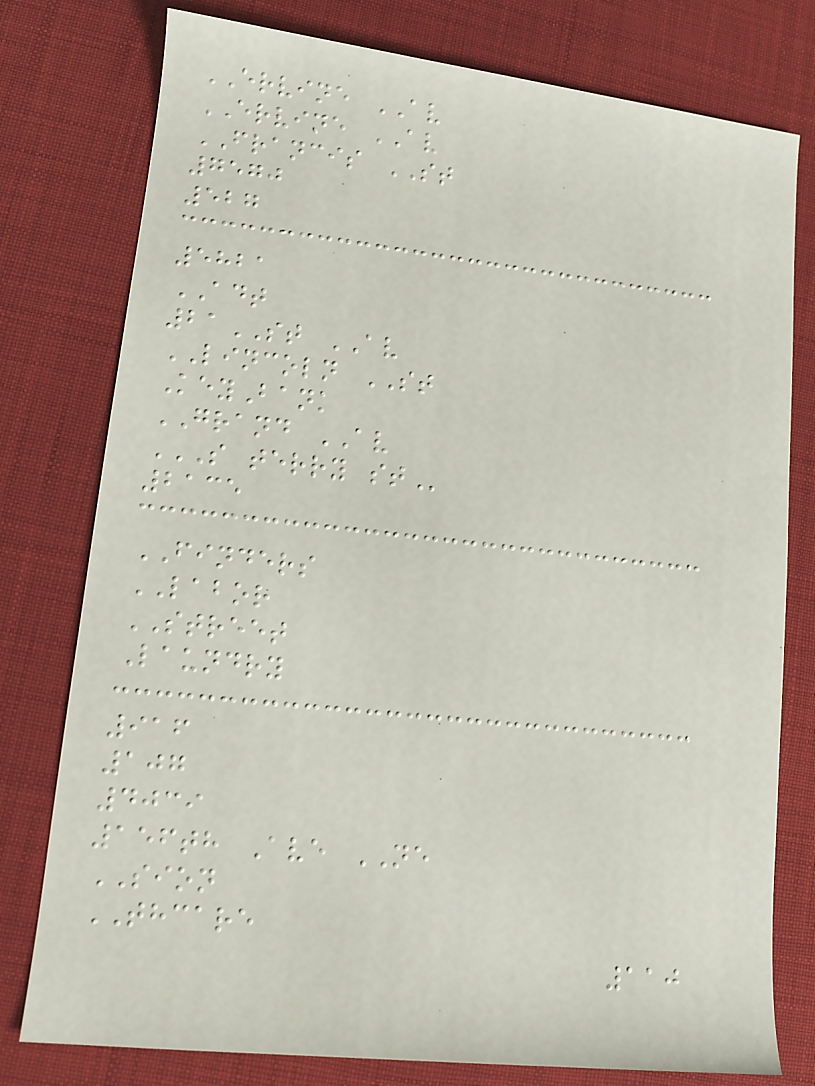ERVINE AV
ERVINE AV
FRANCIS ST
7570
527
5821
ADT
21ST AV
LINCOLN ST
KeyBank
GRAND AV
S TERRY ST
2135
FINDERS
LABOR
STREET
Laundry
916
107
4039
156th Ave NE
SION
THCARE
110
